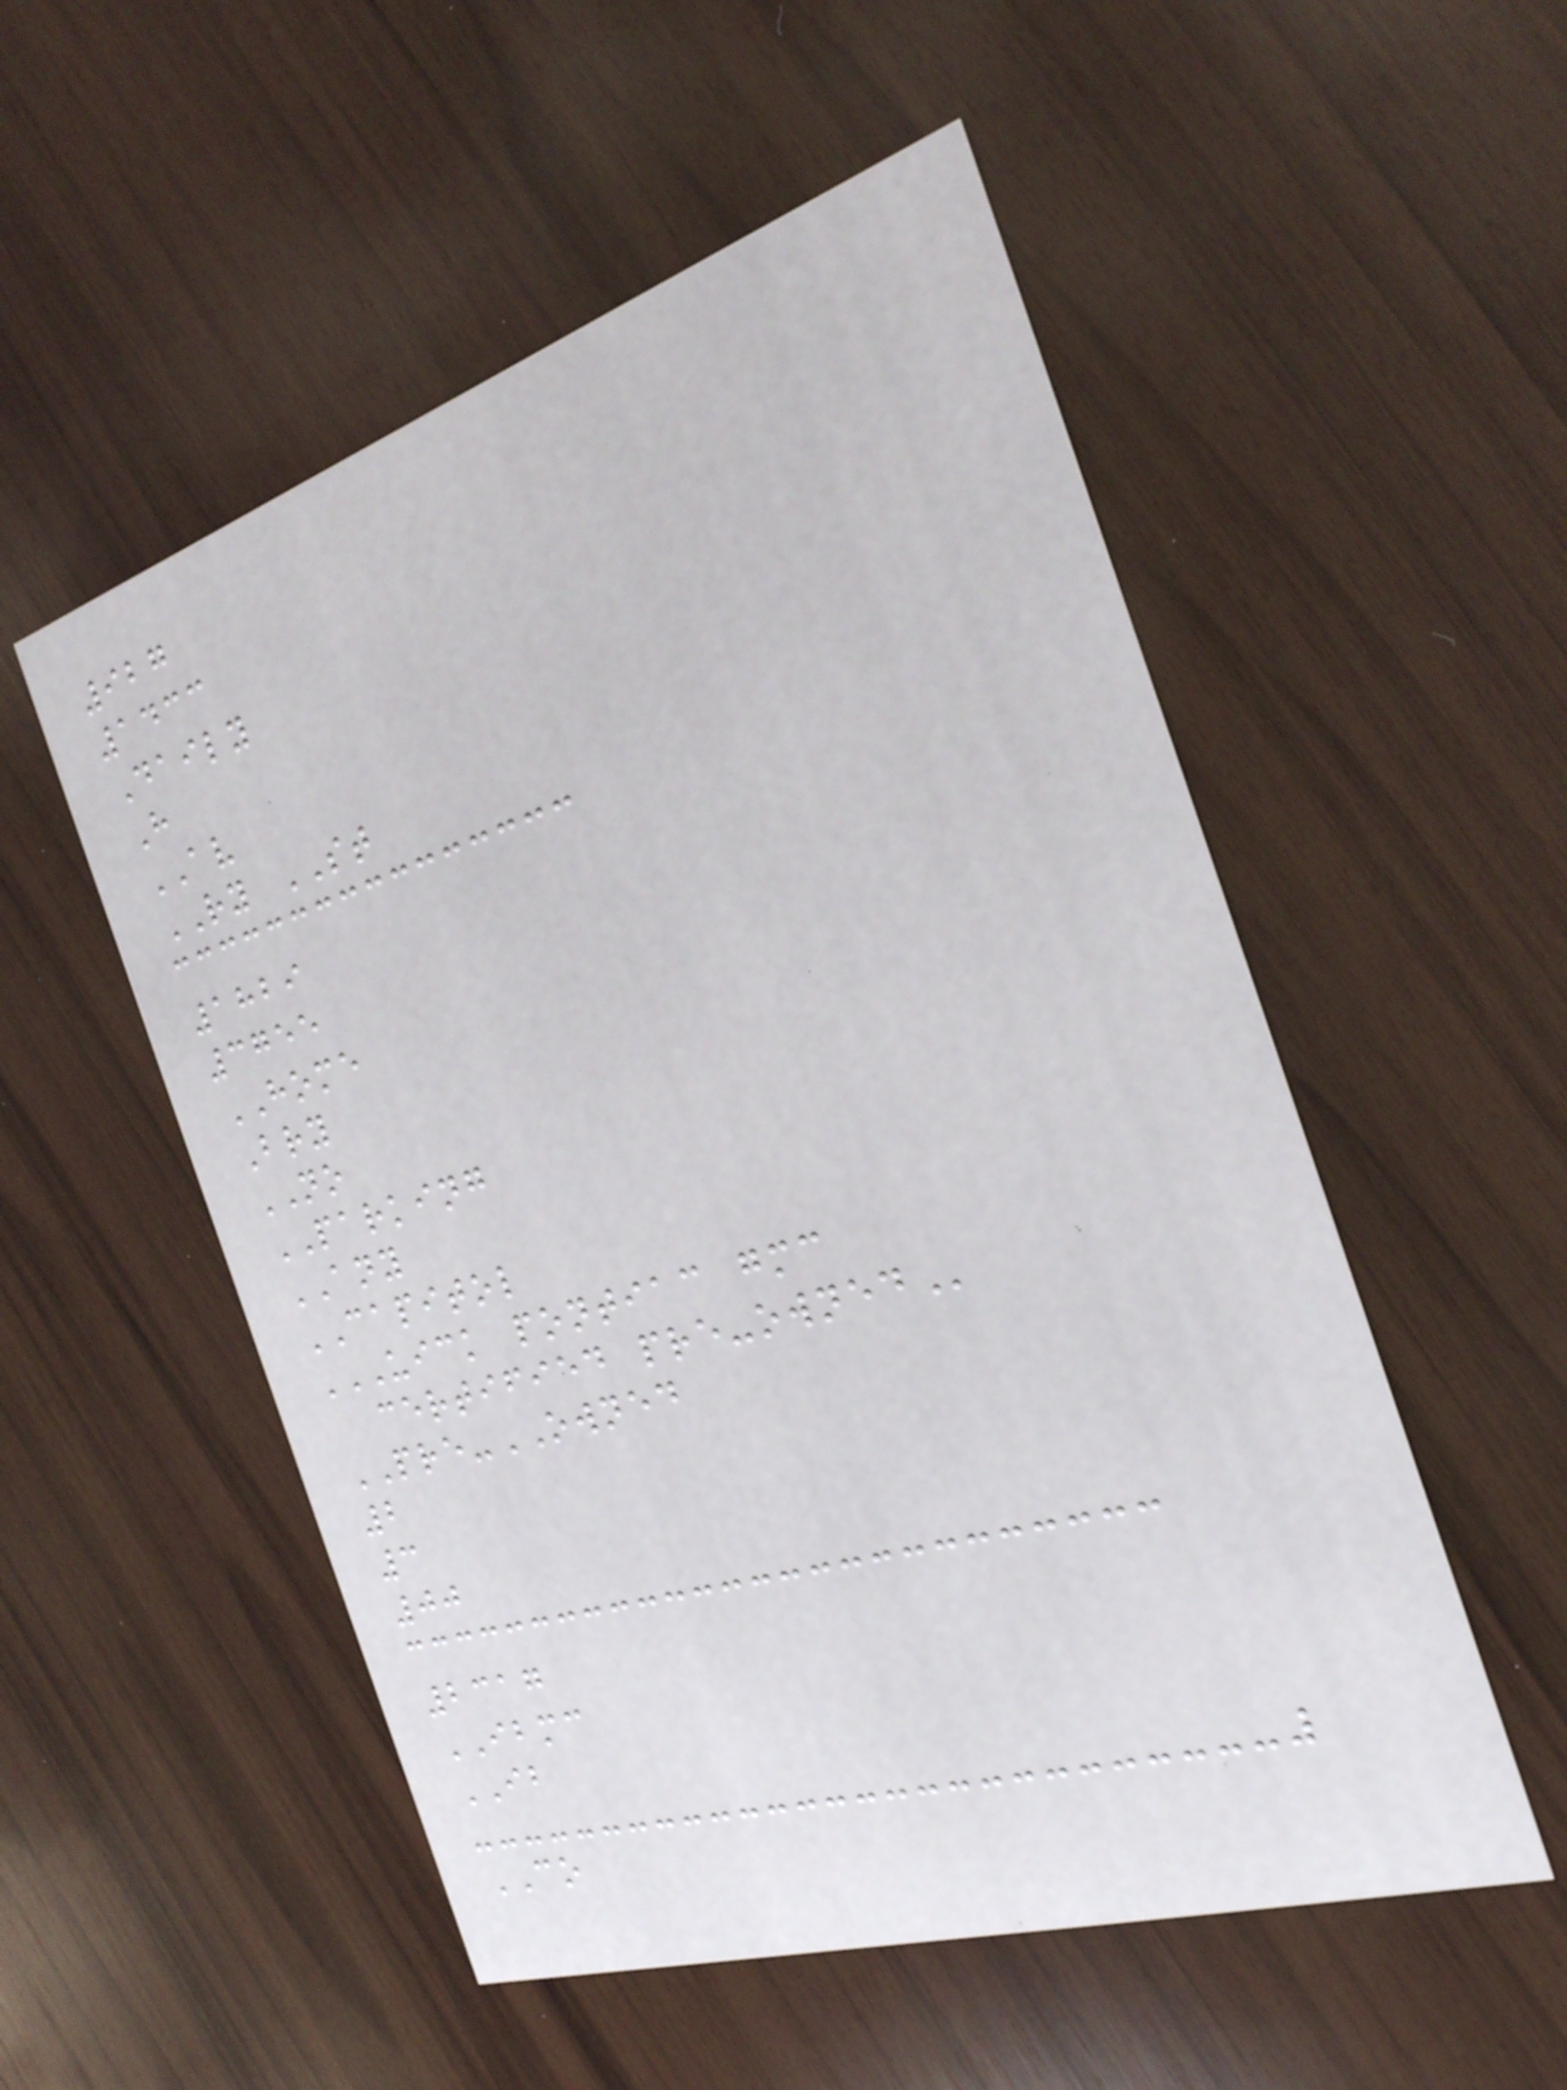927
1433
Daily
H
AV
RY ST
1829
3755
HOME
Bry
NO
PARKING
ANY
CAPITOL
UICK PONTIAC GMC
CERTIFIED PRE-OWNED
PRE-OWNED
2
3
00
2317
IBMC
IB
CO
